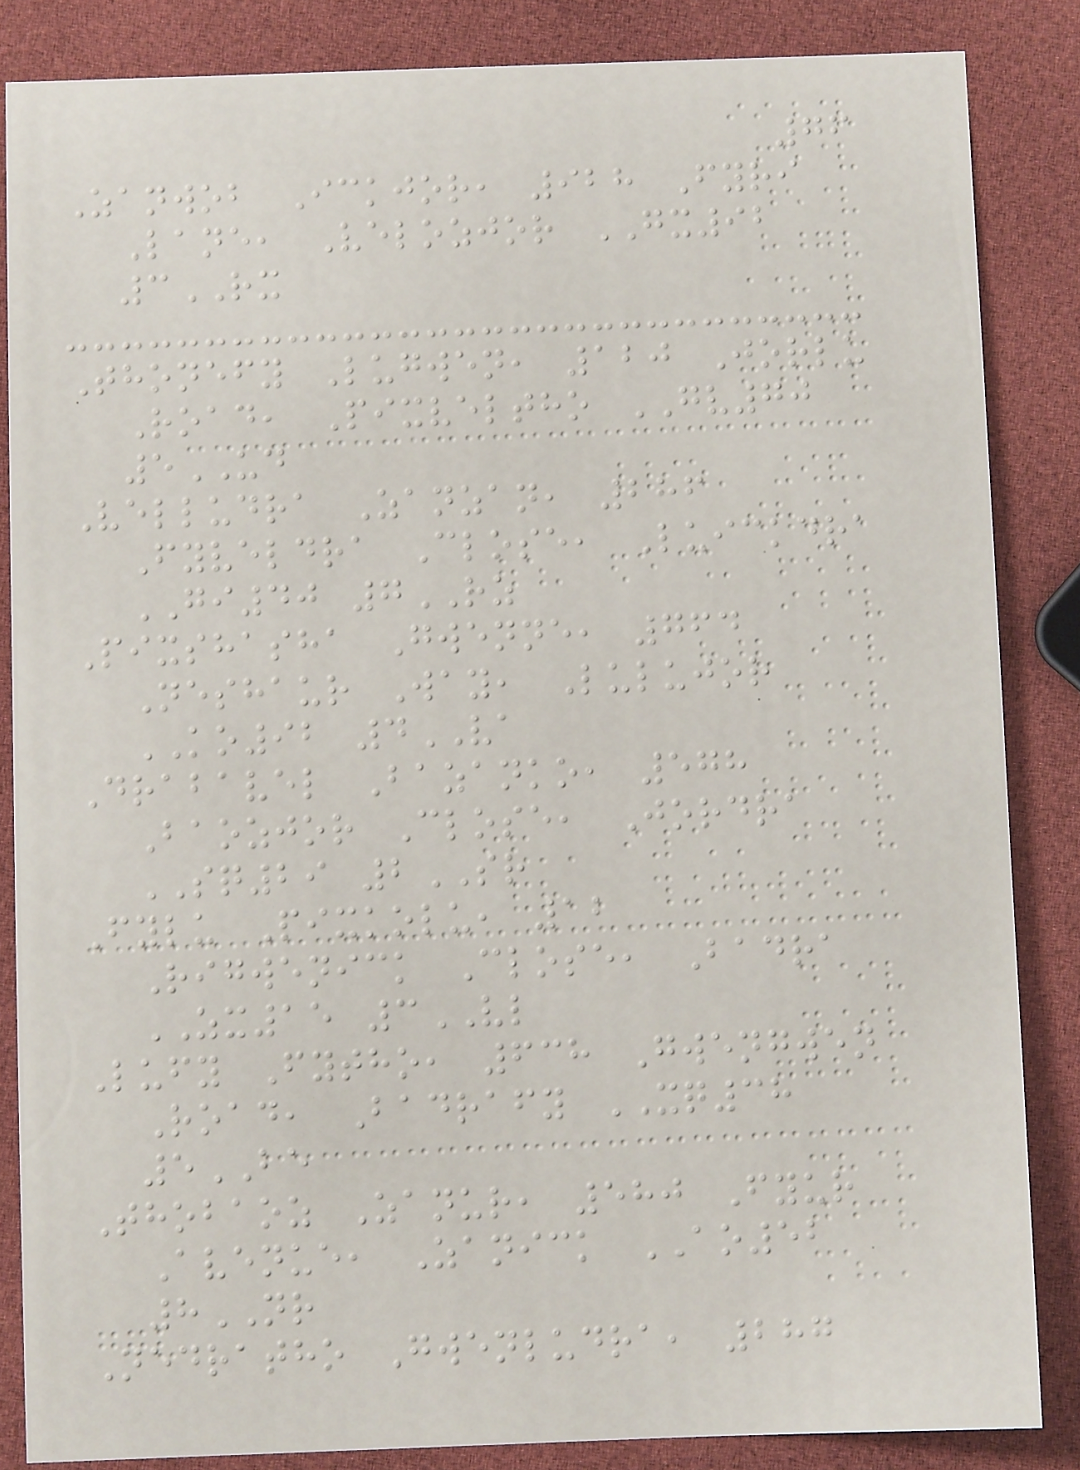76
Zanwob Ickjor, 928 Fyri
Lane, Velozjor GX92
3RX
Thonefy Lugwen, 120 Jorlu
Road, Pixveltho GV70
5UD
Velludra Zanzan, 286
Fyveldra Close, Luickdra
GI40 7RZ
Pixshasha Gwenne, 764
Neshaur Way, Lulujor
KO92 4VA
Drabavel Bazanko, 578
Baozjor Close, Jordra
SQ29 2SR
Fylu Pixkolu, 12
Rigwenick Close, Badra
ZX15 3VL
Lufy Fytho, 638 Gwengwen
Road, Badrafy XQ38
5BE
Thobaoz Zanur, 580 Fyur
Avenue, Zanick AO52
8NR
Nedratho Gwenludra, 287
